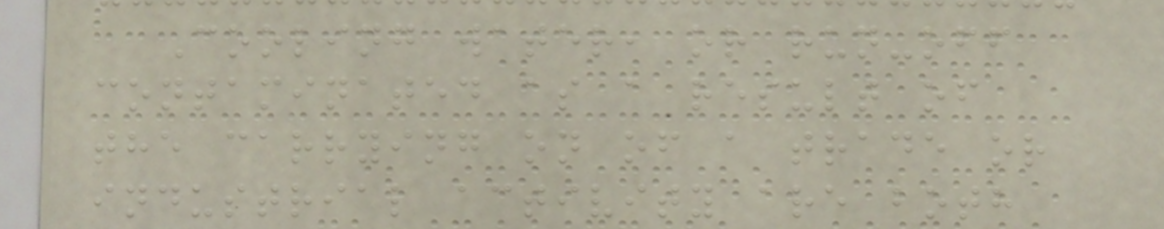Cooling water, or run-off
contaminated as a result of
the carrying on of a trade or
industrial activity are both
